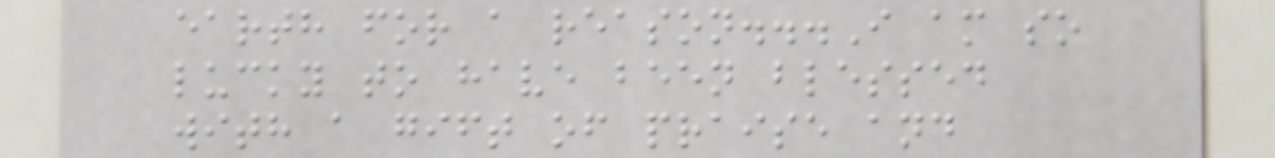earth for a reason...I am so
lucky to have been blessed
with a gift of praise and
